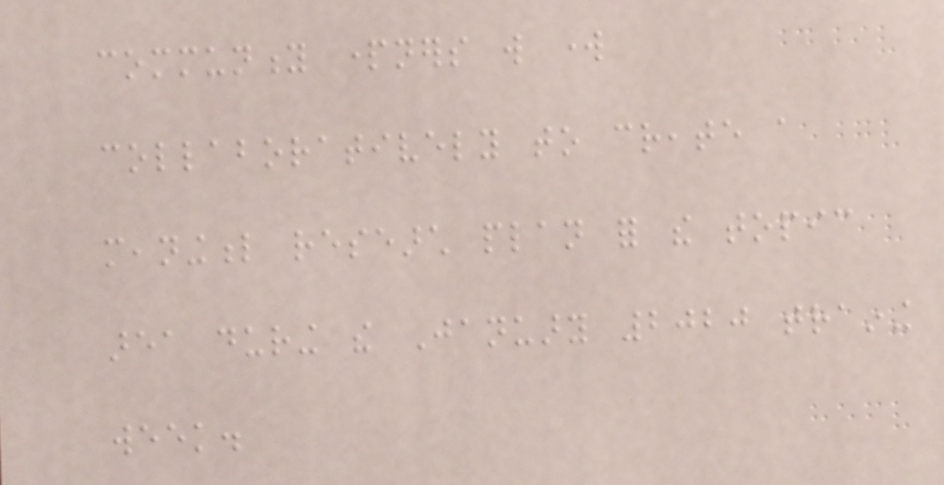community partners will work
collaboratively to create a
meaningful research plan for the topic
area during the January 2020 training
week.
